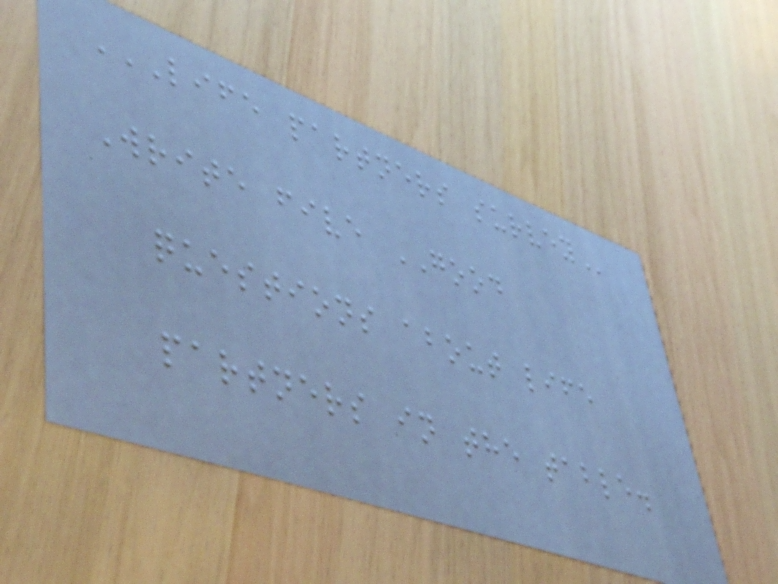LIFE PARTNERS SURVEY
Write five GOOD
questions about life
partners in the table.
